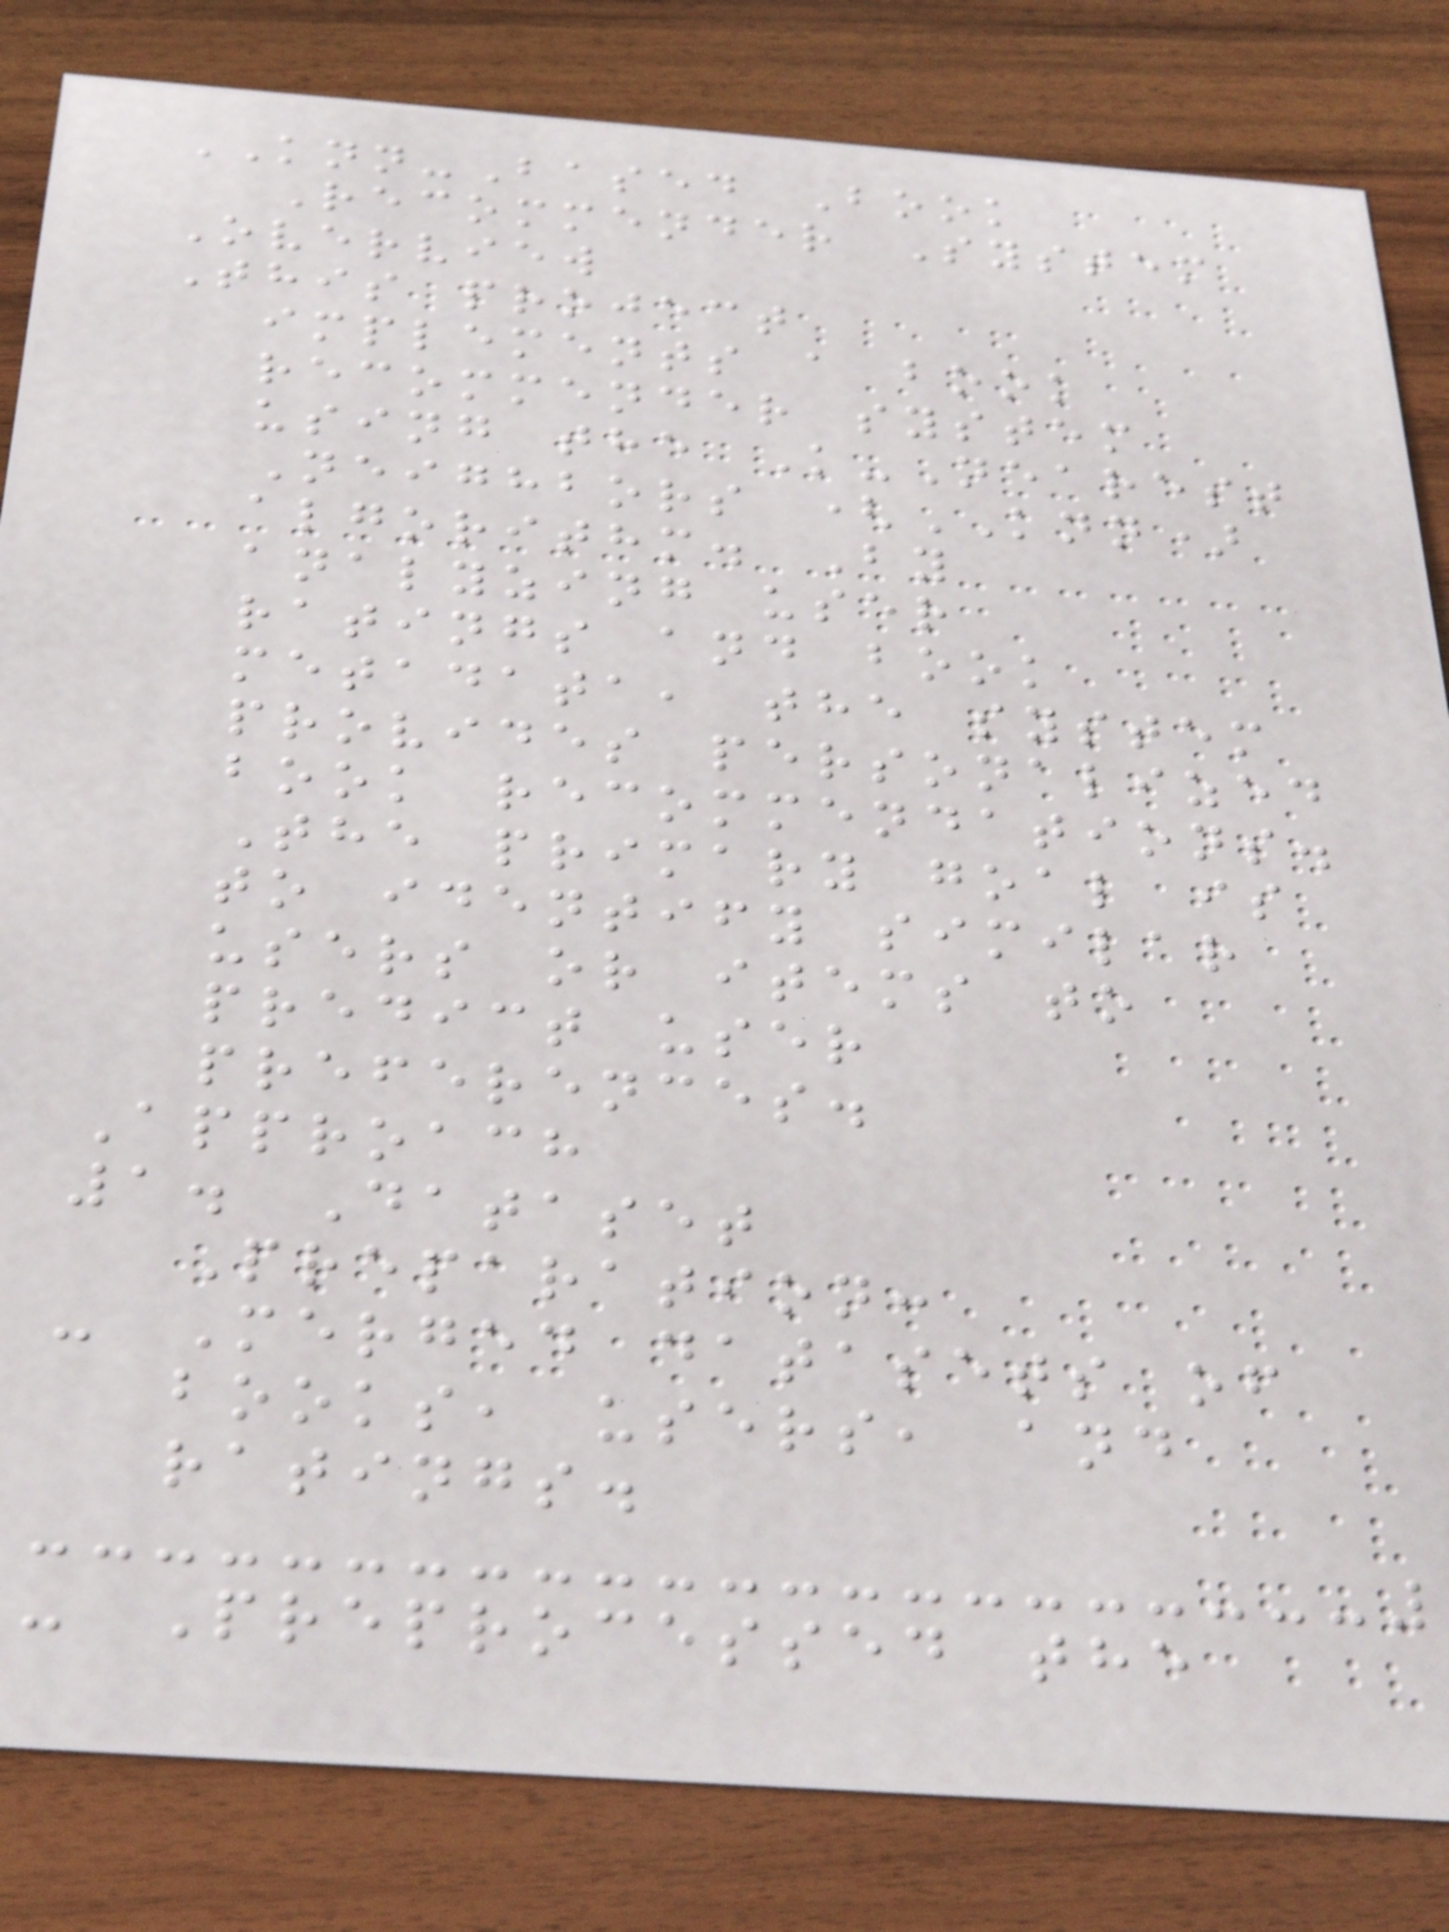KNN-Based Book
Recommender System
Overview
This project
implements a book
recommender system
using the K-Nearest
Neighbors (KNN)
algorithm. By
analyzing user
ratings and book
metadata, the system
provides personalized
book recommendations.
The primary goal is
to identify similar
users or items to
predict user
preferences.
Approach
1. Dataset
Preparation:
- Merged datasets of
books, users, and
ratings.
- Preprocessed the
